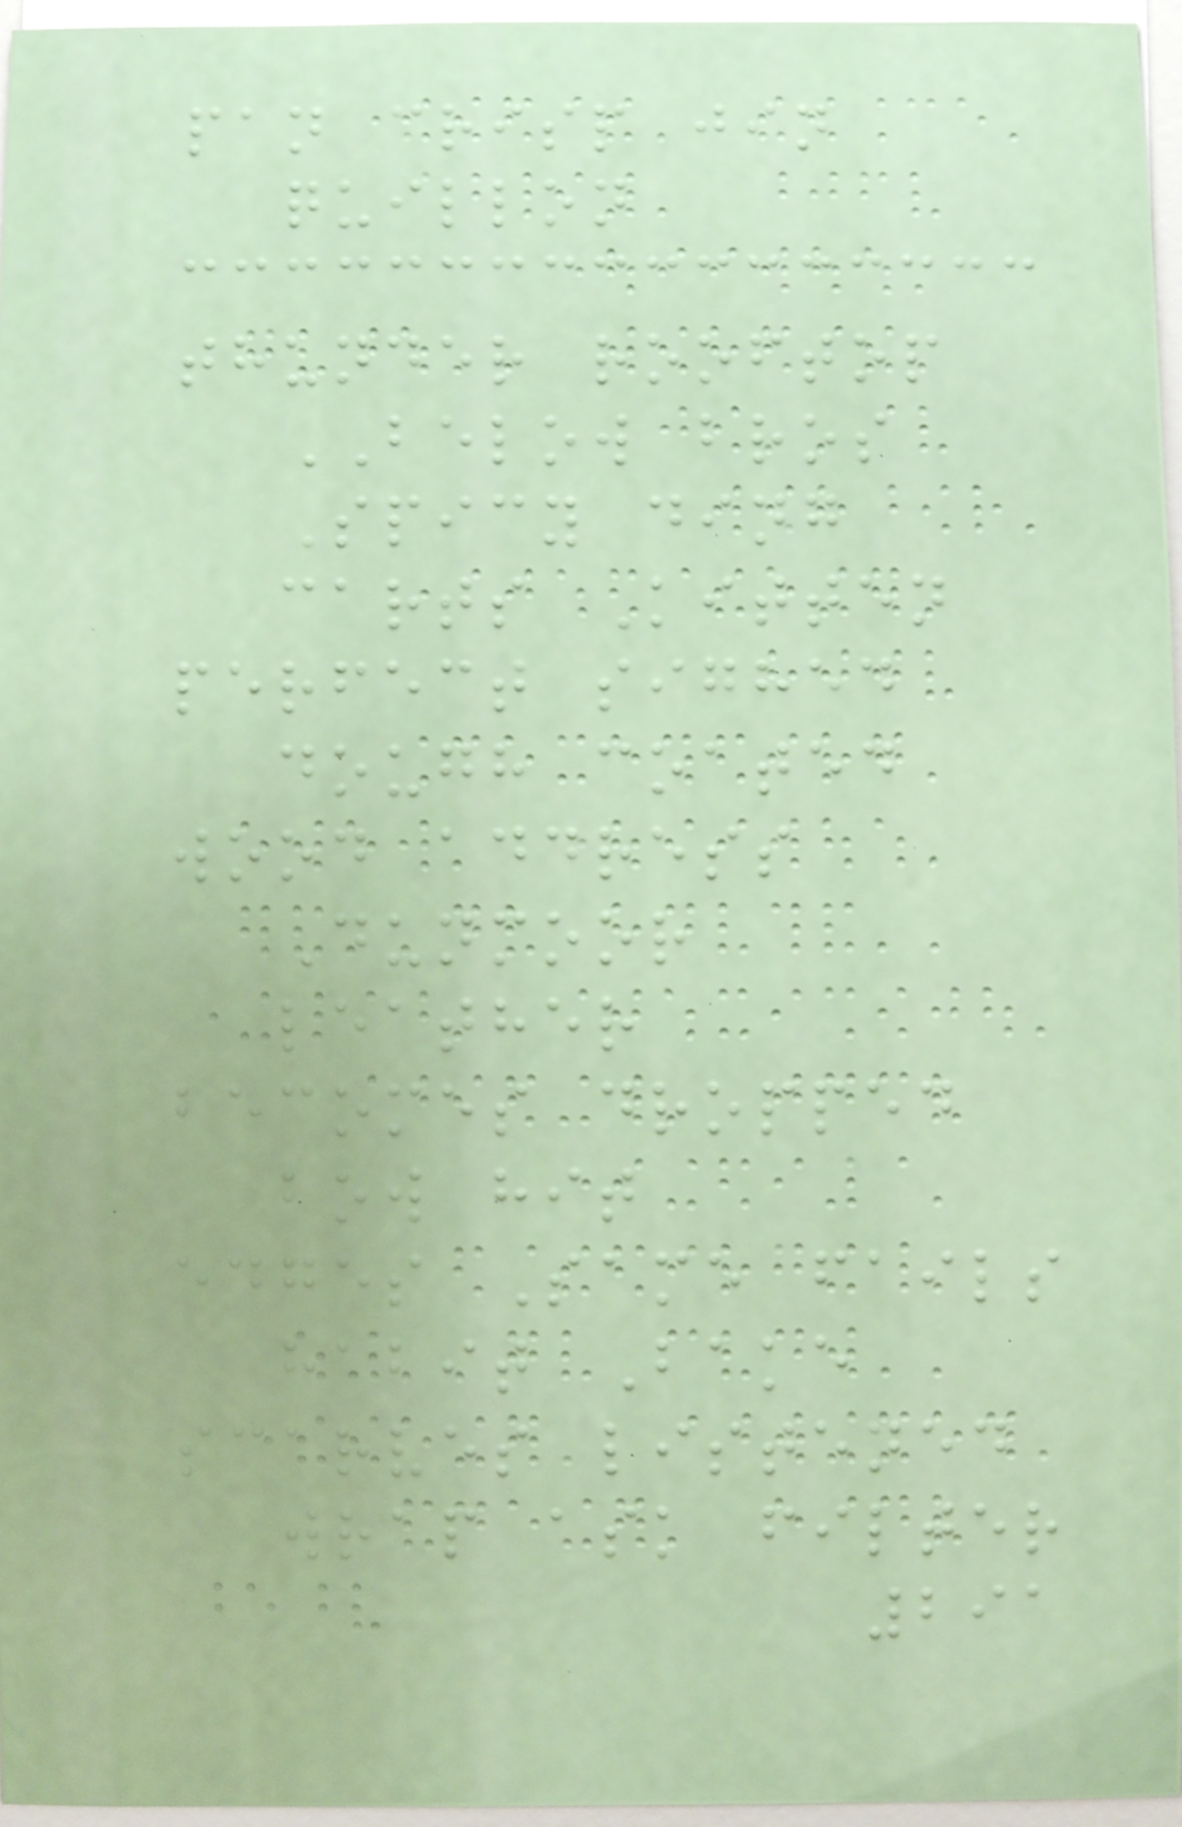pan crisp jin
quillon
thunder rooftop
BELOW bros
Spicy ding
carts Kitten
perfect sighed
dough coated
wood address
Dunmoor
leather
becomes dropped
bow hit
edges Same fails
habit Bake
scarves listened
wrap ask filter
291
